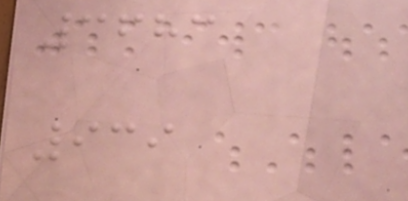3683
939
